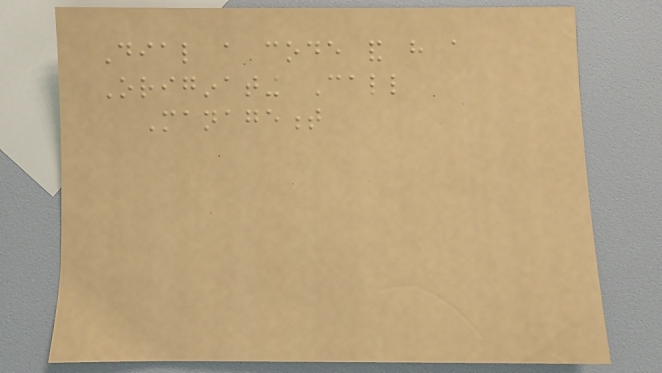Dial a code and have a
Originating Call
Management
